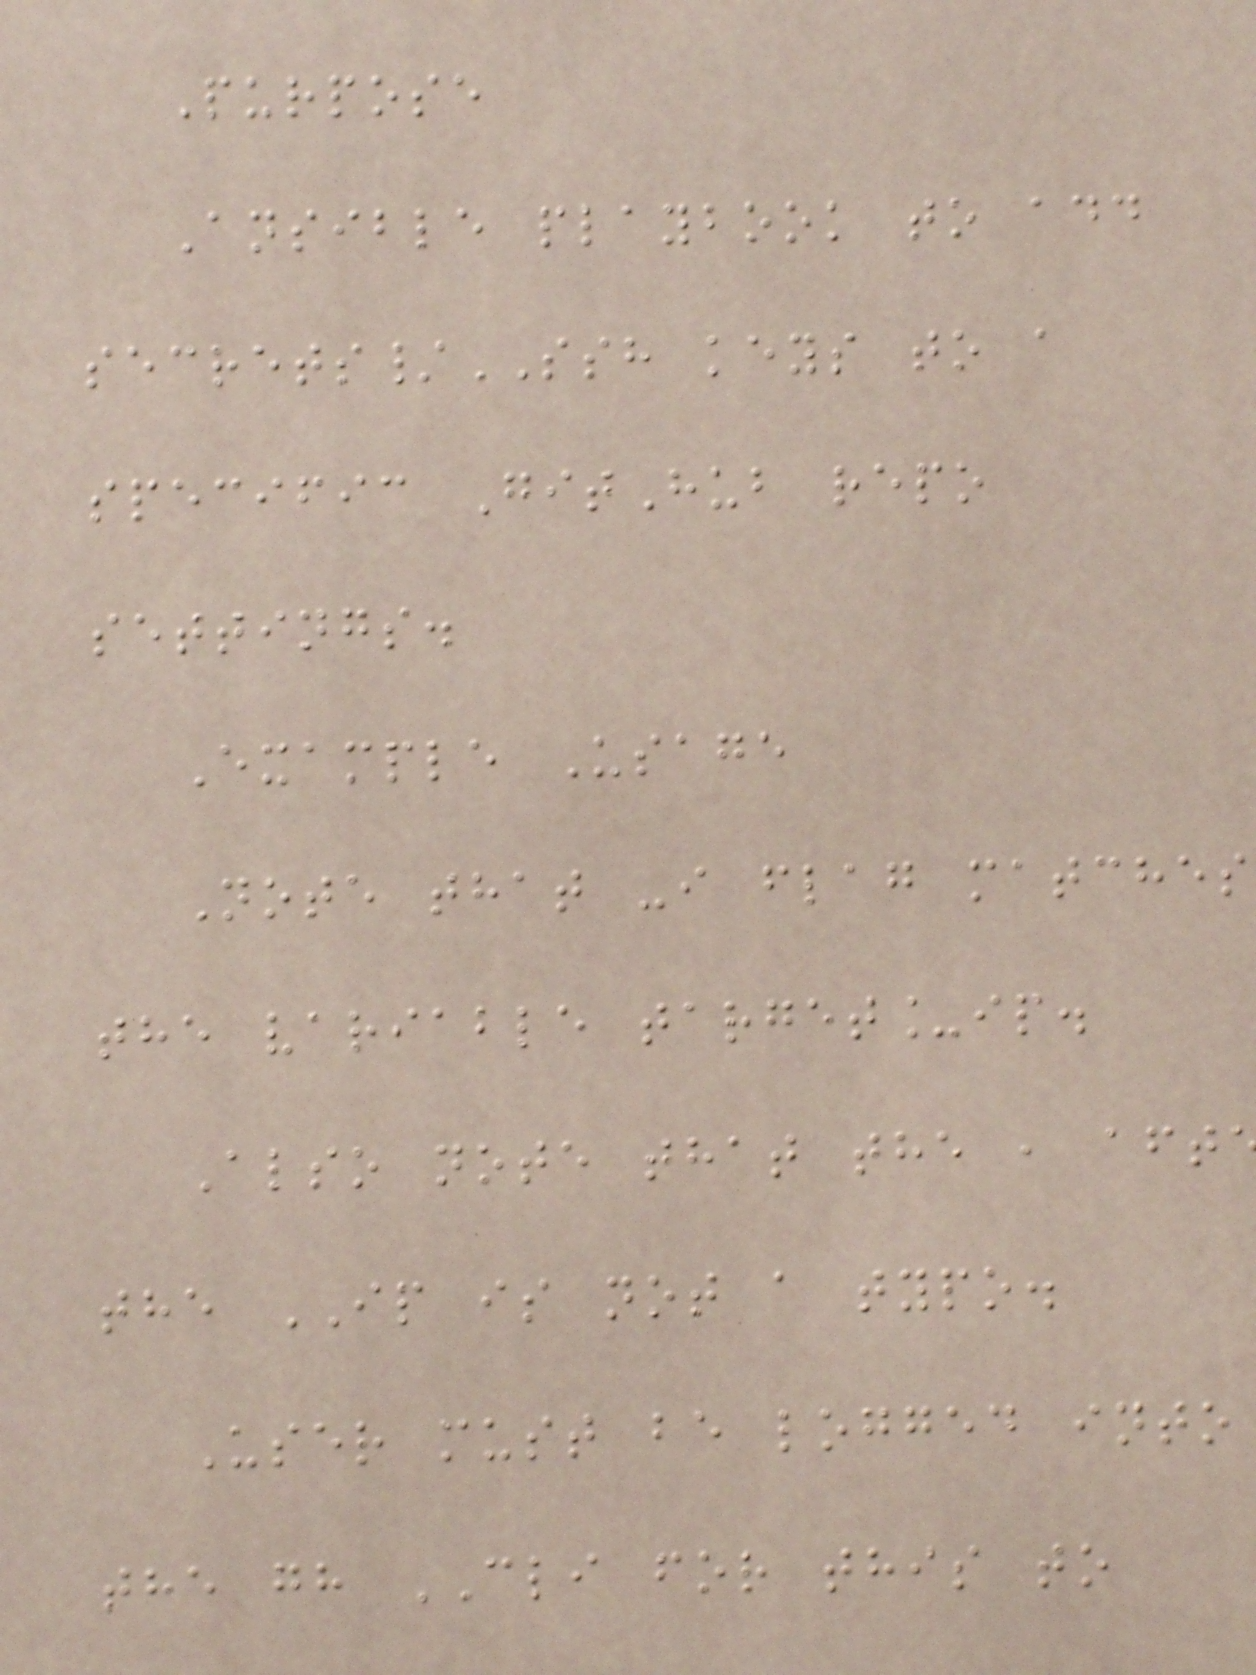Purpose
Ansible playbook to add
secrets/SSH keys to a
specific GitHub repo
settings.
Example Usage
Note that -i flag matches
the variable target_ip.
Also note that the , aft
the IP is not a typo.
User must be logged into
the gh CLI for this to
